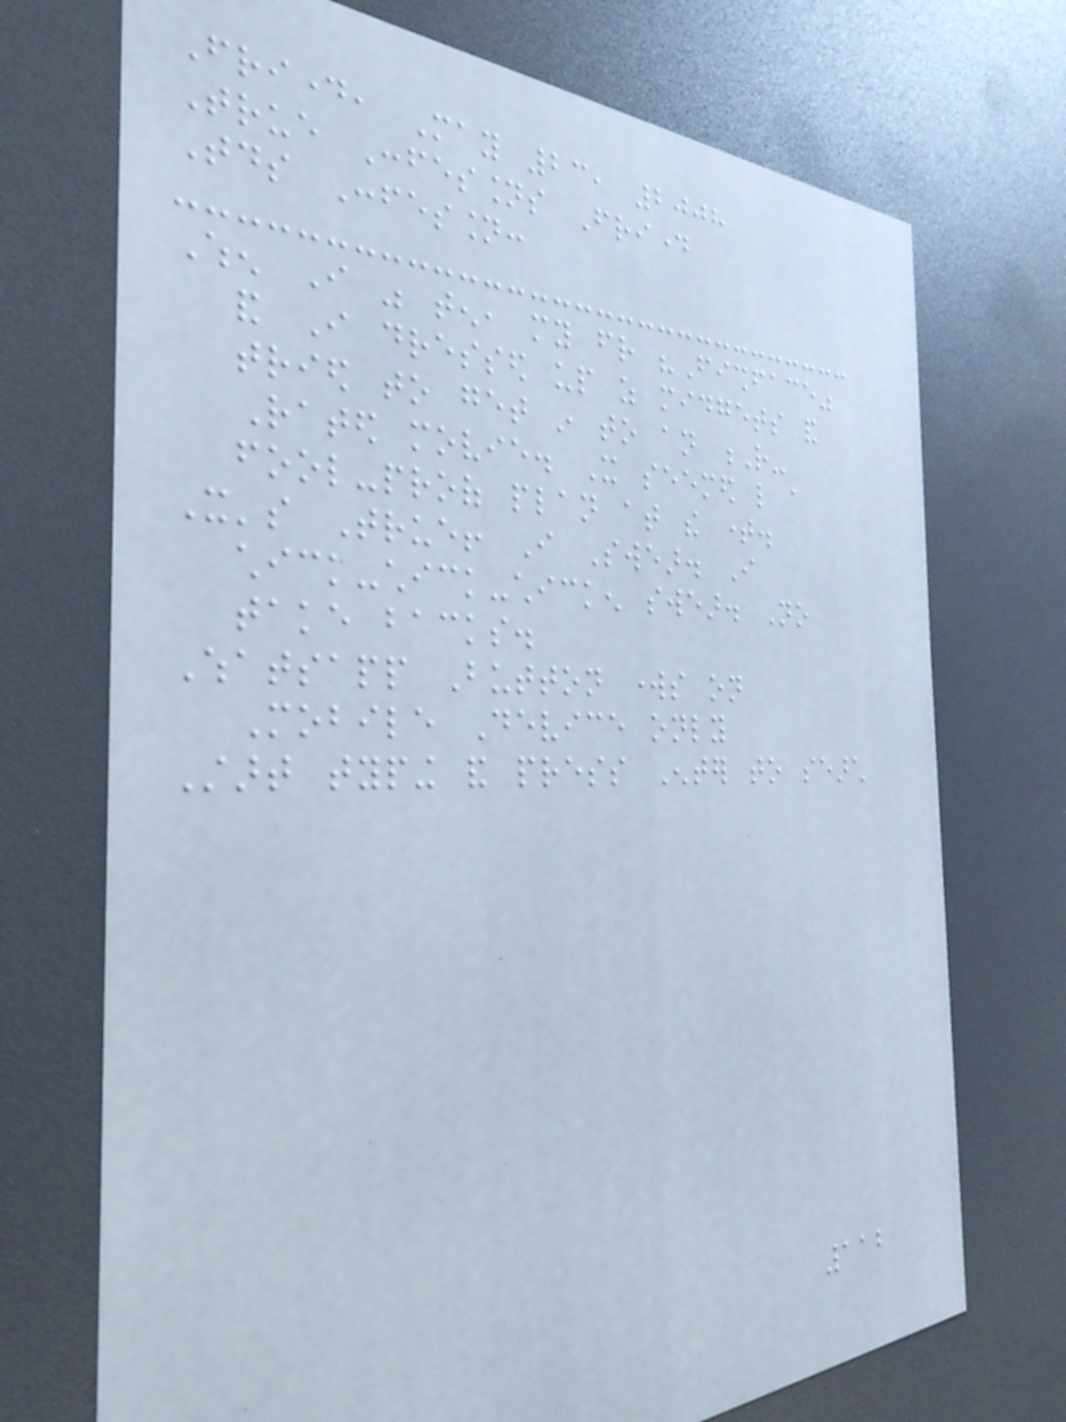Friday, May 23, 2008
True Confessions Friday
Todays Confession:
When I was ten, my friend "Fishface"
and I dressed up as midgets and
tried to get in to an R-
Rated movie. It seemed like a
fool-proof plan at the time.
It's True! I Swear. I
chick-chick-chicken swear. No
take backs.
Whatsapp Button works on
Mobile Device only
Start typing and press Enter to search
112
